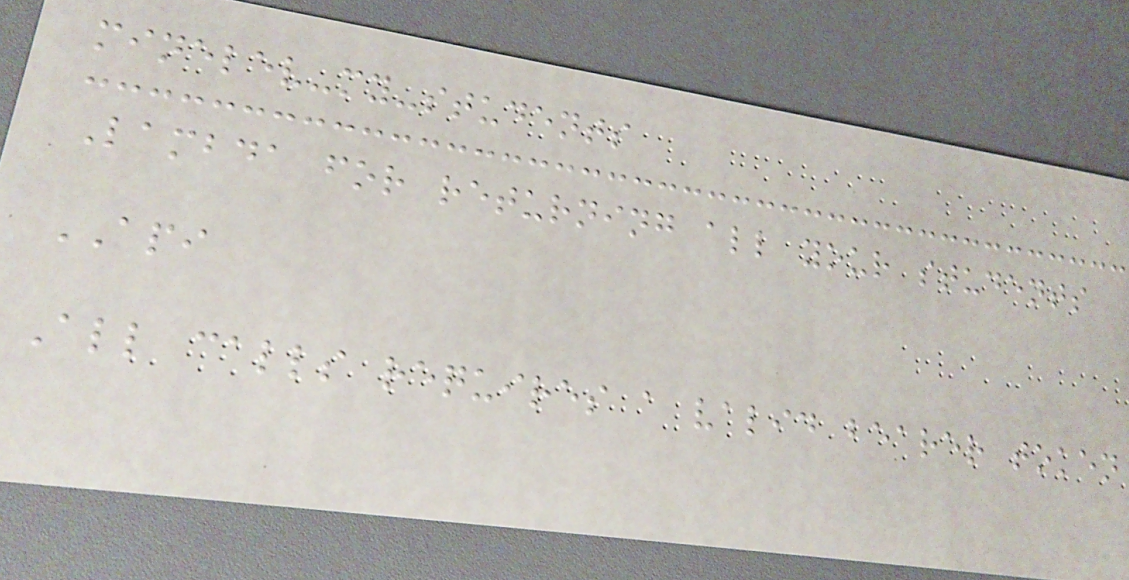minelev-my-students
Lambda for returning all your students
API
All calls requires a valid bearer token
